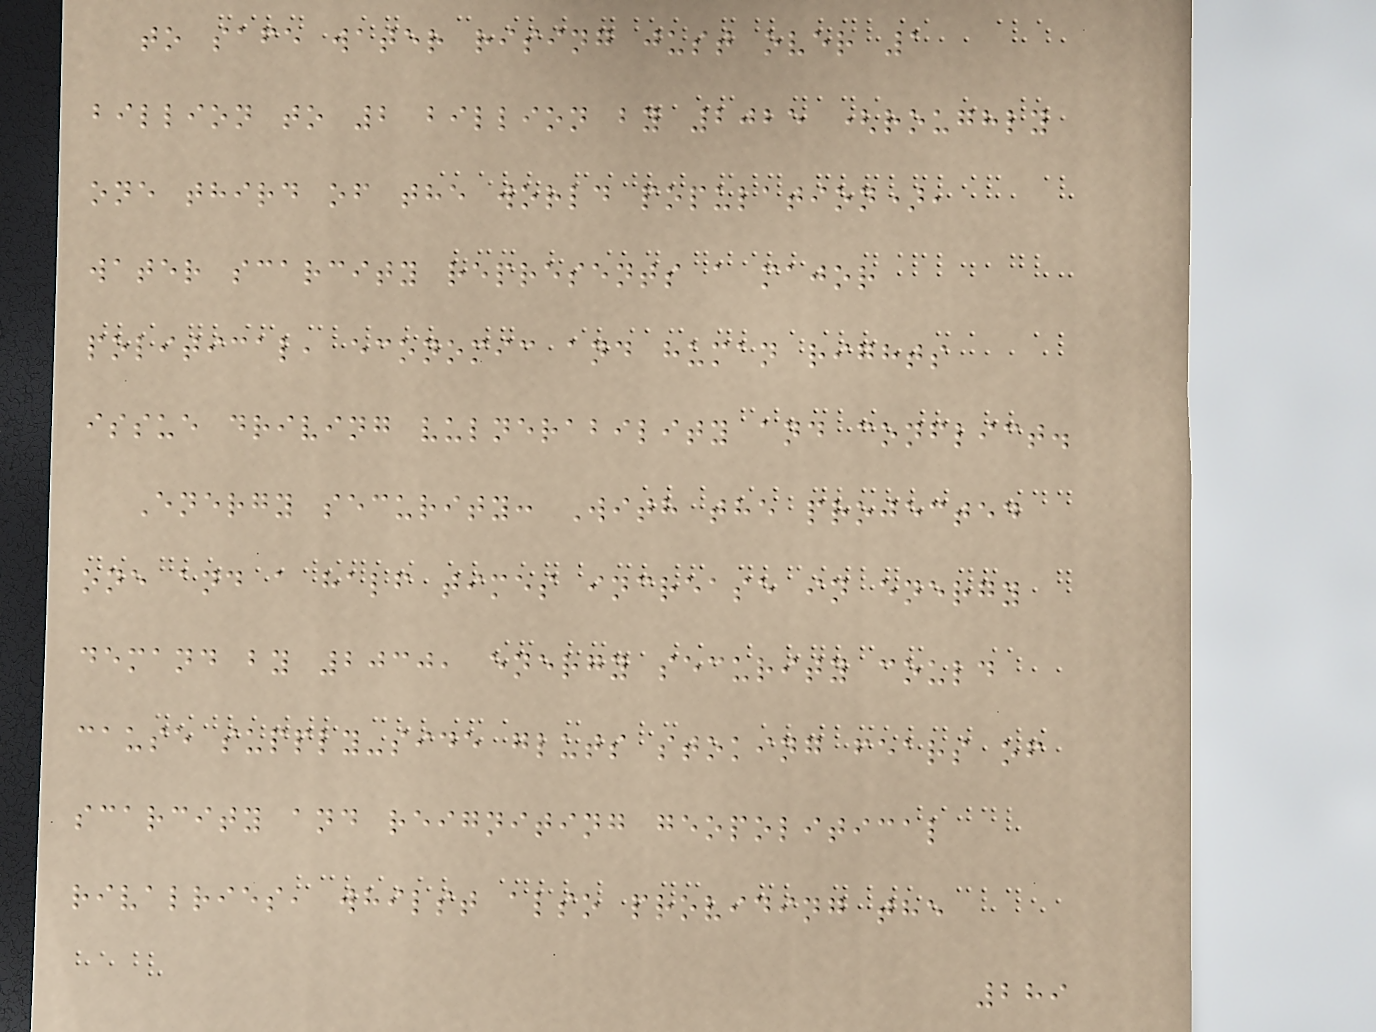to safe water rising just over 1
billion to 2 billion by 2025 (roughly
one third of the world population),
water scarcity represents a major
political, economic and human rights
issue driving vulnerability and conflict.
Energy security: With the projected
one and a half times increase in energy
demand by 2030, energy security could
cause supply-side gluts stoking fears of
scarcity and reigniting geopolitical
rivalries, whilst also providing the
289
